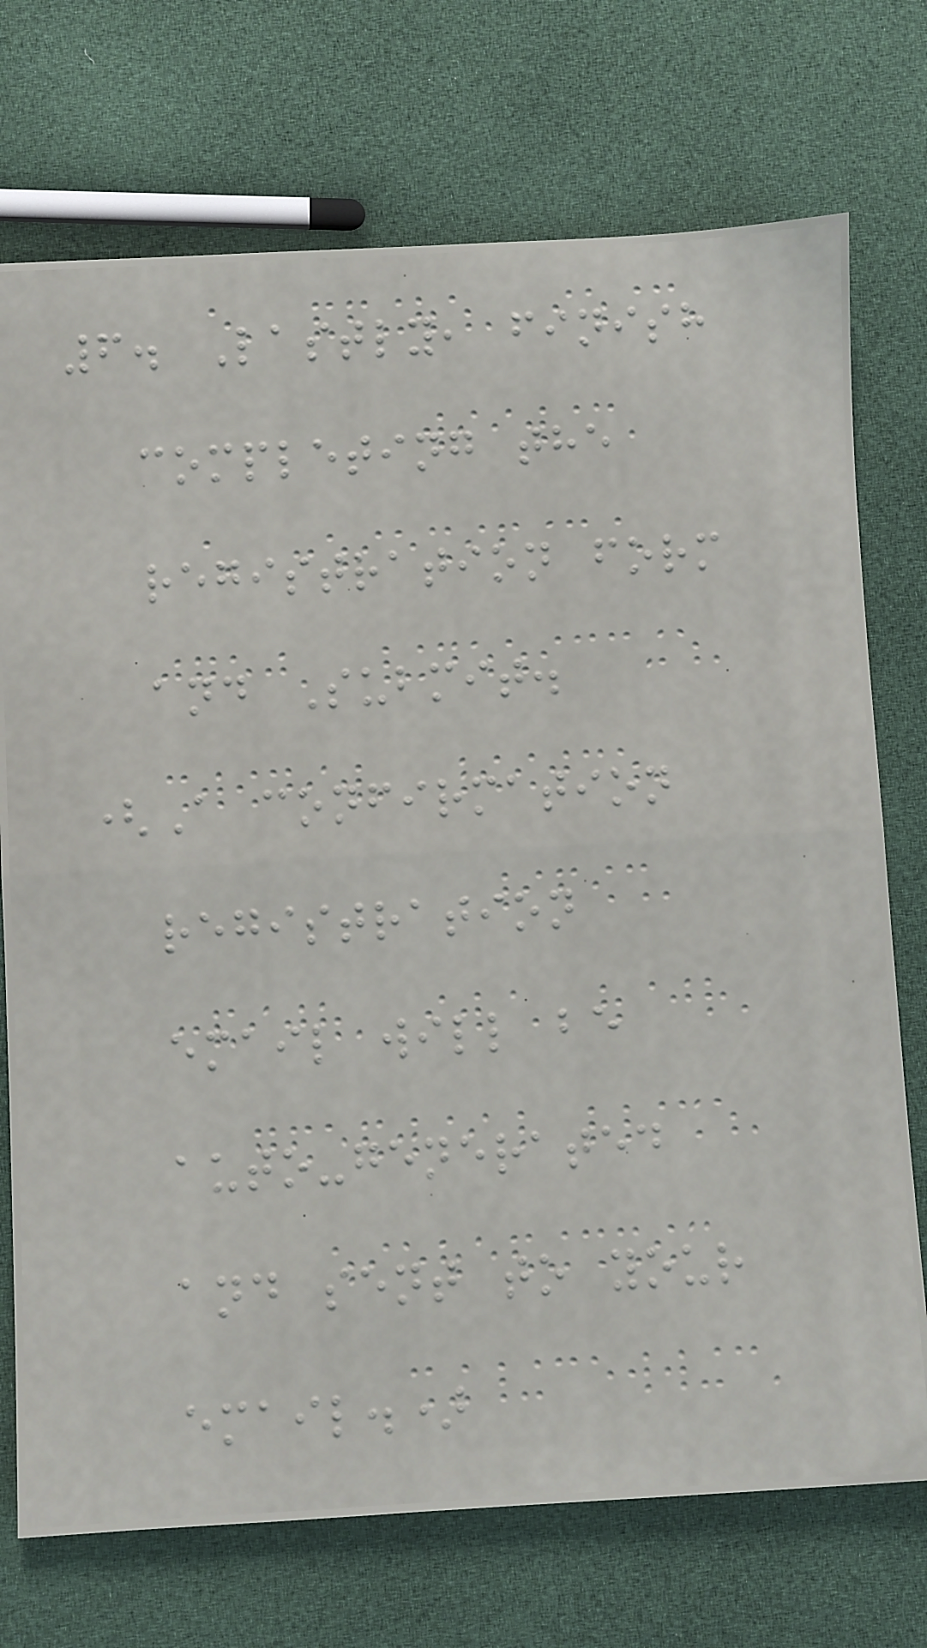6. Lastly, finish
completing the
registration form
and Submit.
(A confirmation
registration
email will be
auto-generated
and sent to your
email.)
